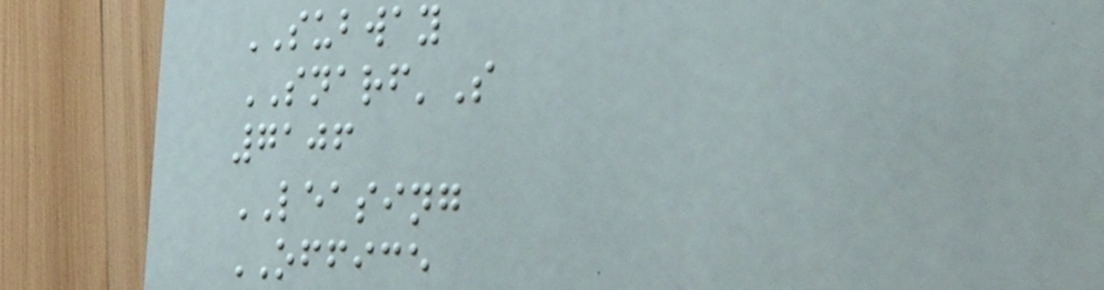SUBWAY
SNARF'S
7106
LEASING
OFFICE
